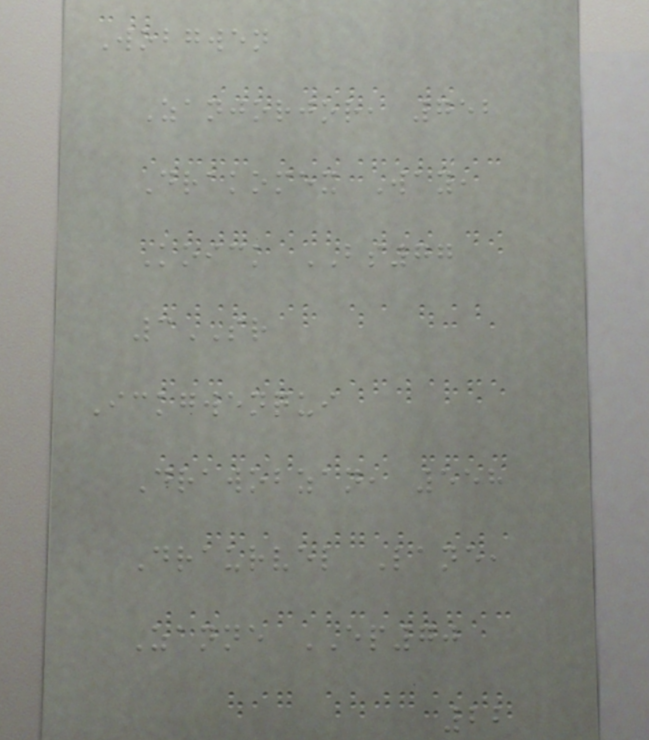Wobgwen
Zanjorjor, 752
Drakomex Way,
Koick BS77
3SR
Ickgwenqui
Drawobzan, 558
Draurvel Lane,
Zanne EP70
22
